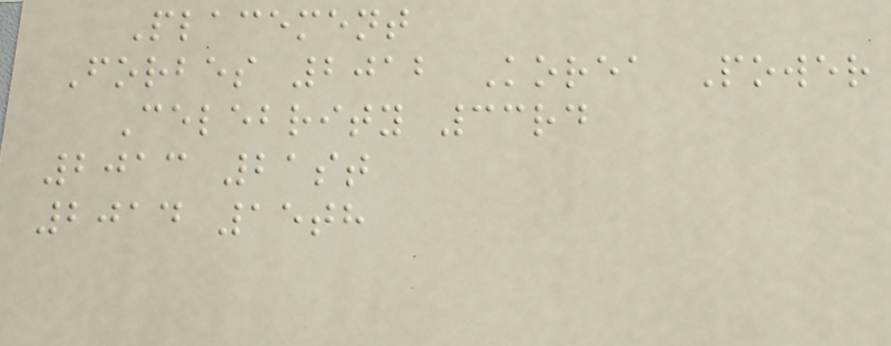Placement
Forbes 2012 Korea Power
Celebrity 33rd
2013 21st
2014 15th
